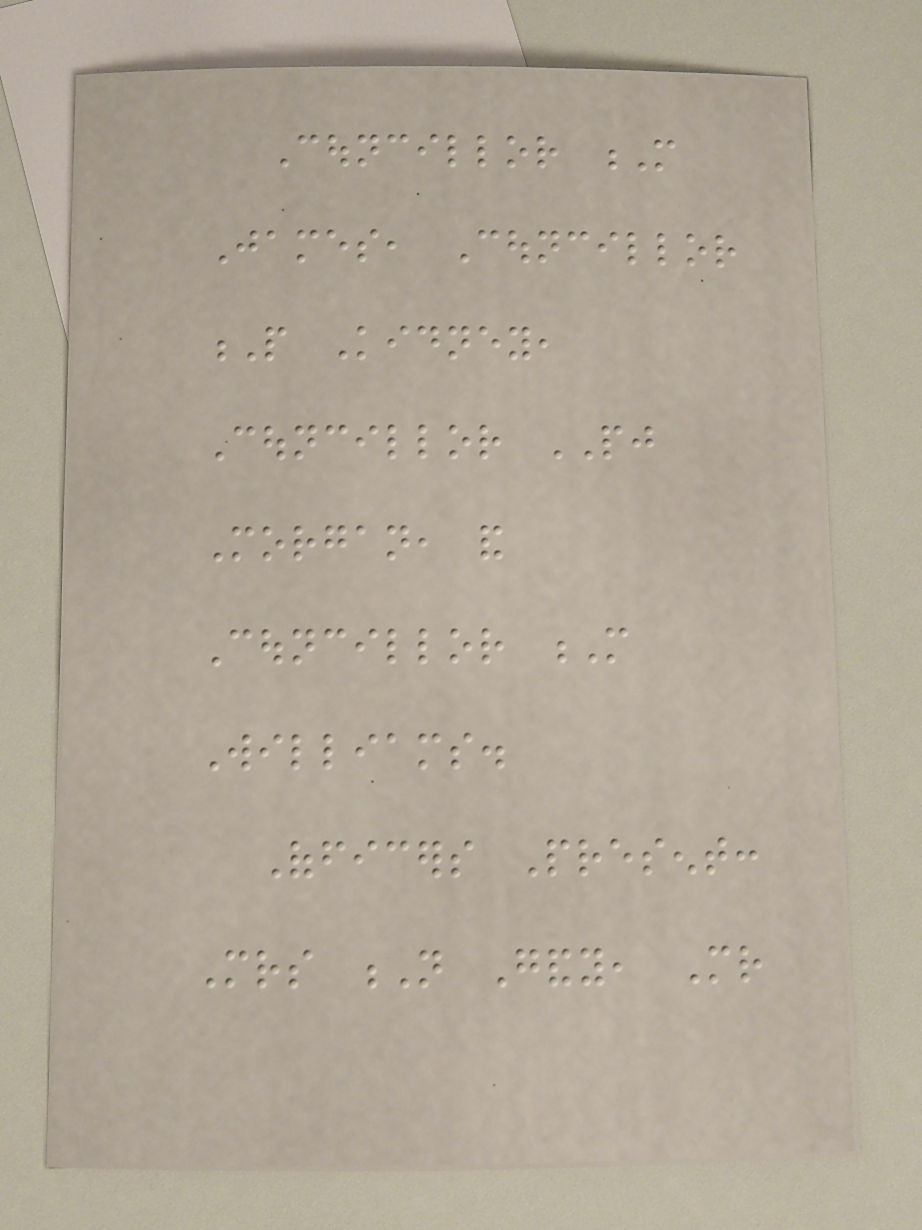Councillor M
James, Councillor
P Kidney,
Councillor PJ
Morgan, and
Councillor M
Williams.
Officers Present:
Mrs N Gandy, Mr
